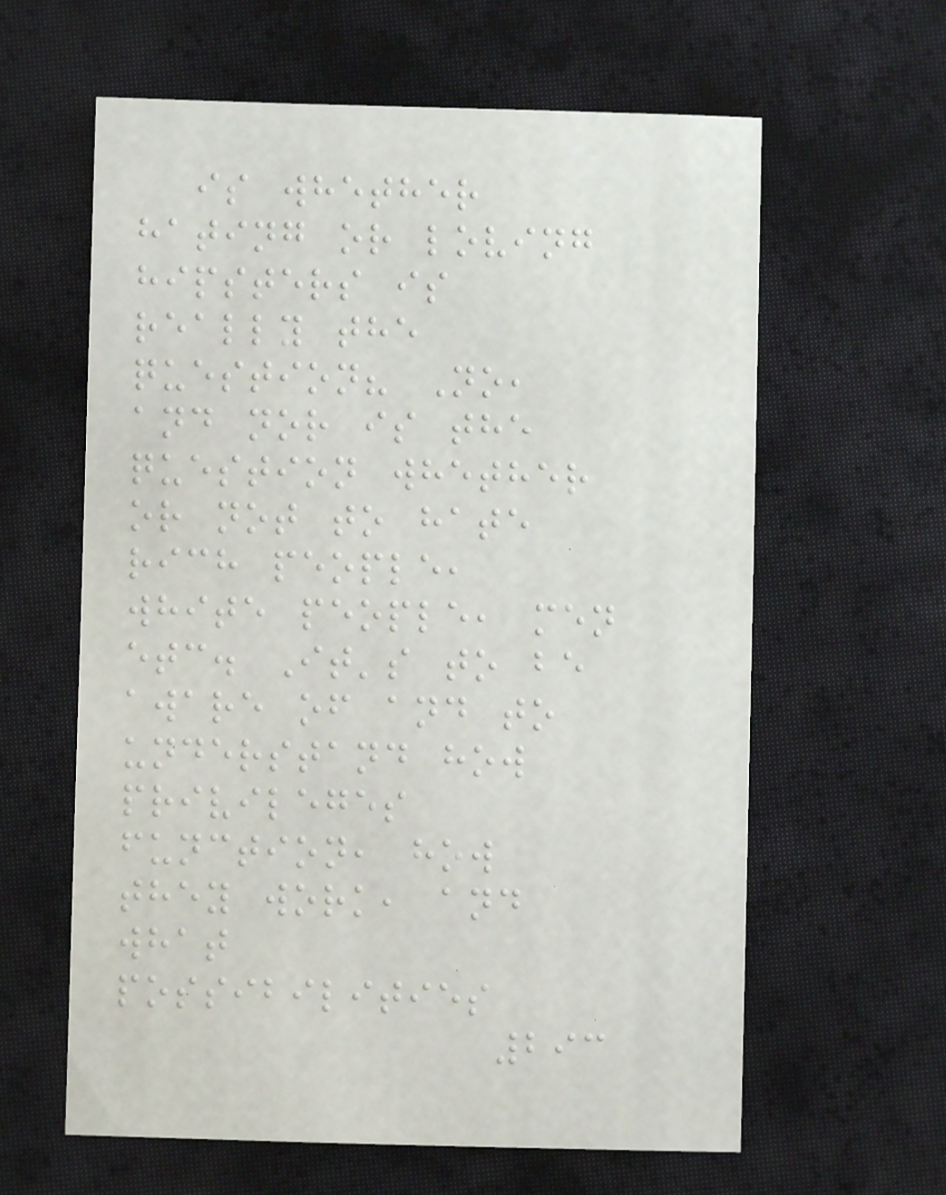is whether
hating or loving
hipsters is
really the
question? No,
and nor is the
question whether
or not to hate
rich people,
white people, men
etc. It's to be
aware of and to
understand how
privileges
function, how
they work, and
what
possibilities
293
